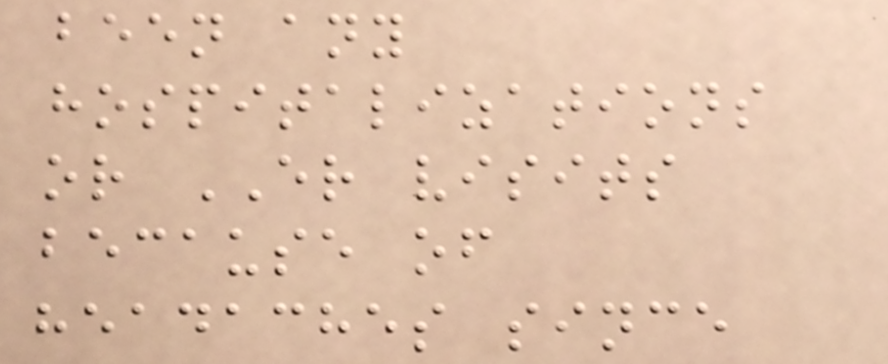been any
hospitalizations
or ER visits
because of
headaches since
